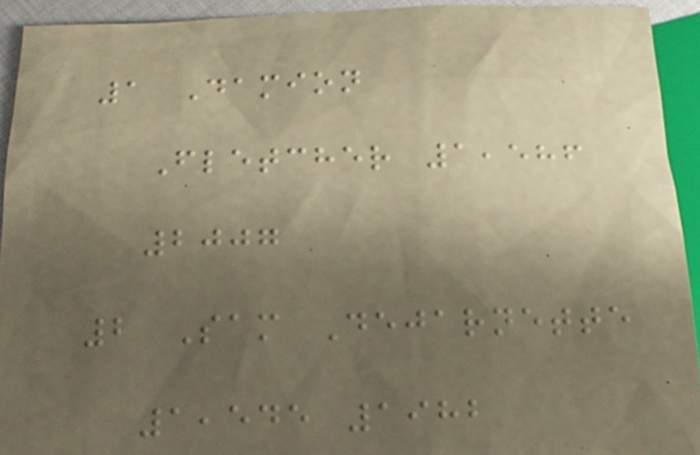1 Damion
Fletcher 1,586
2007
2 Sam Dejarnette
1,545 1982
